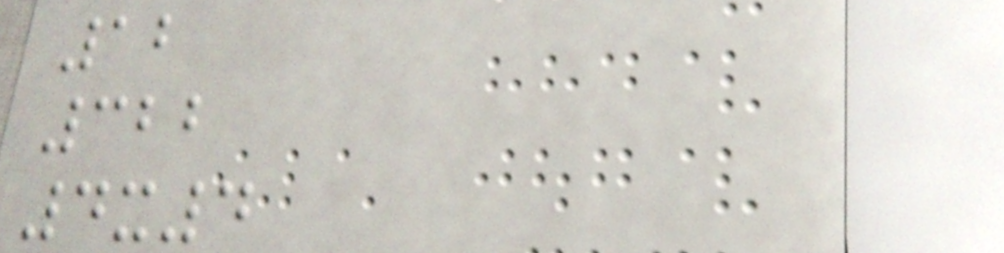12
322
4x4
